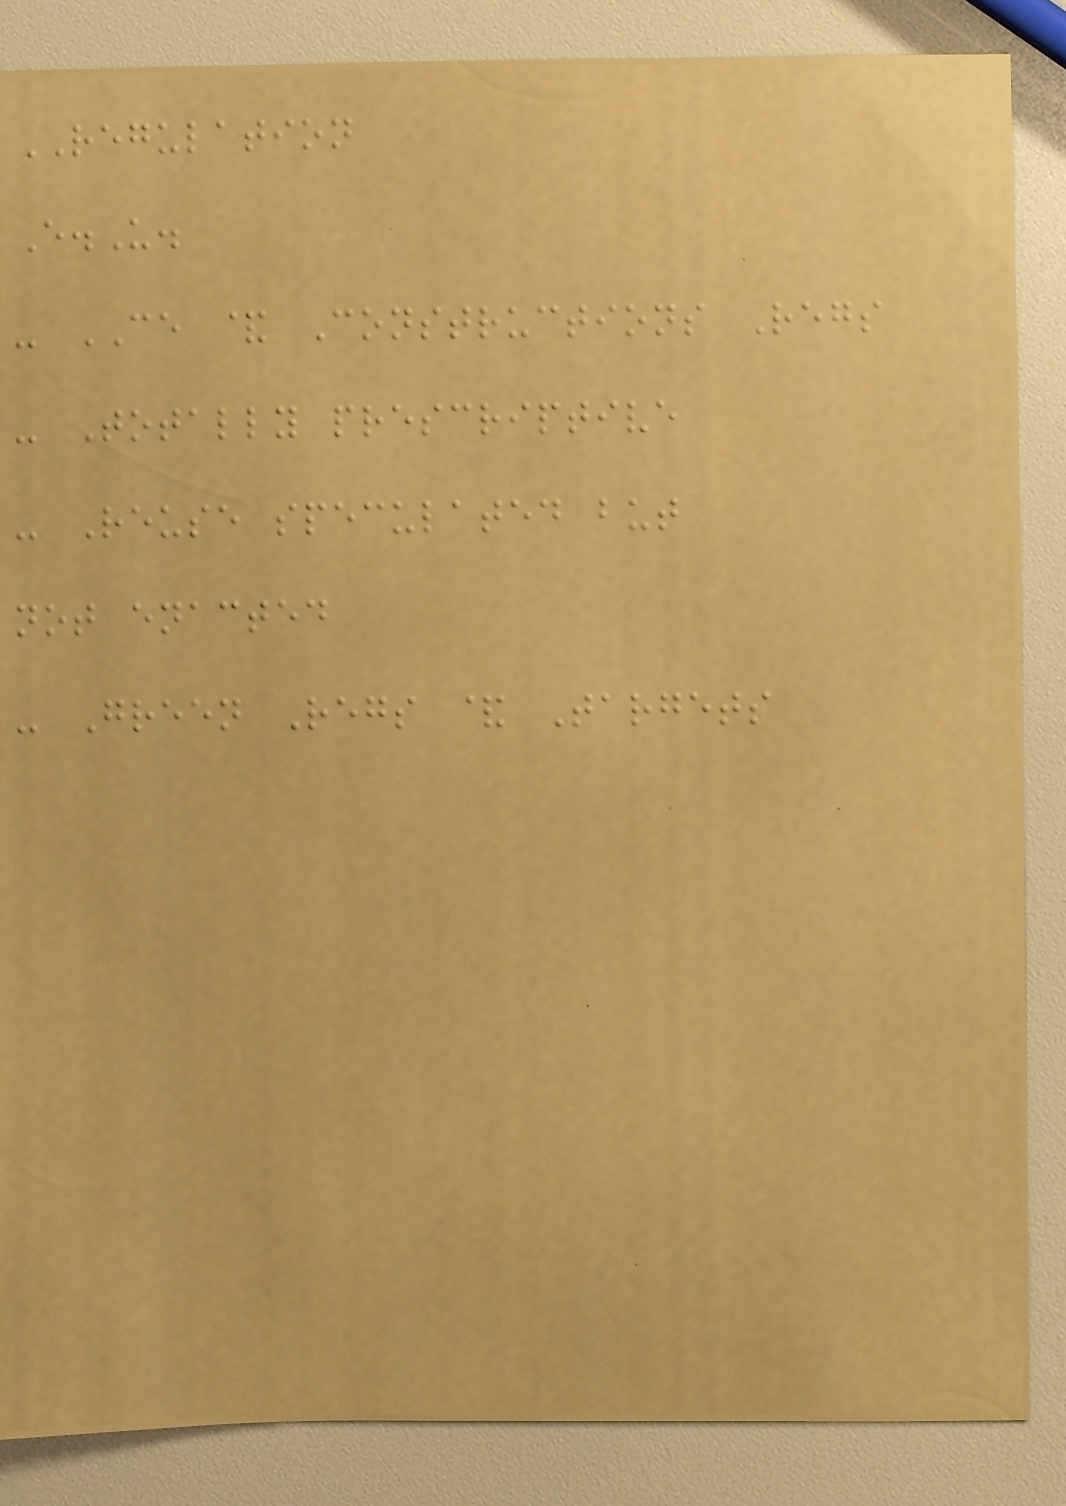REGULATION
E.U.
- CE & Constructions Regs
- Totally prescriptive
- Reuse speculated but
not enacted
- Green Regs & Targets
